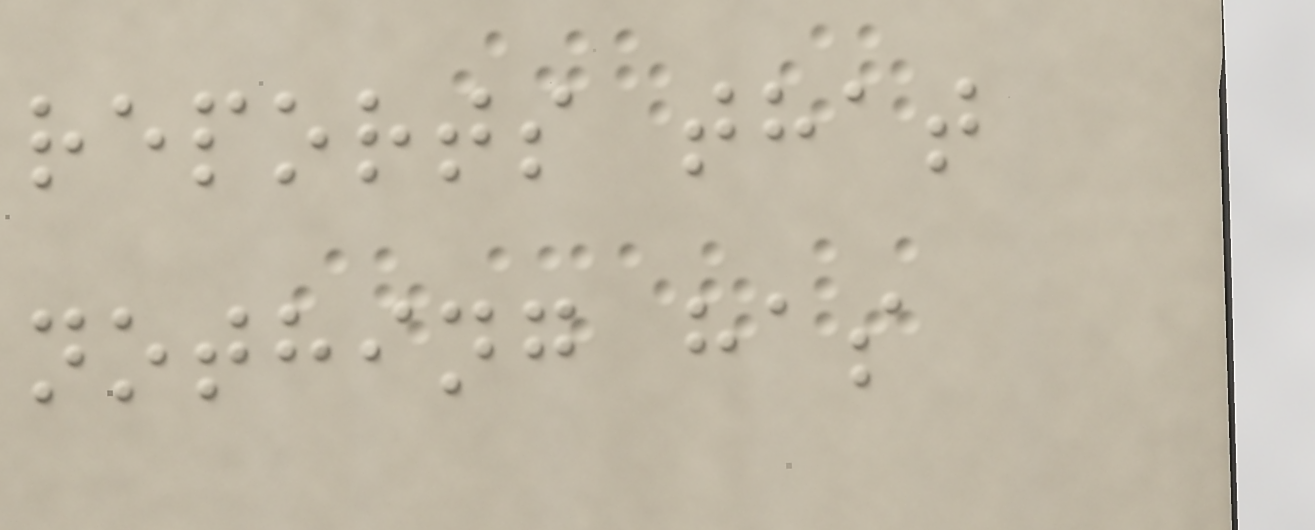reports that
nothing has
